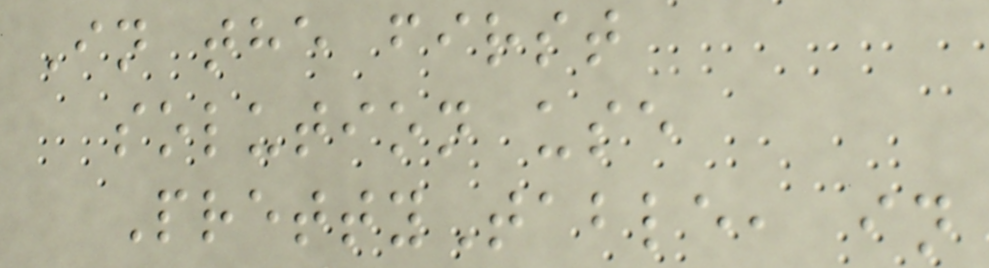In the first
solution use
PrettyTable, in
